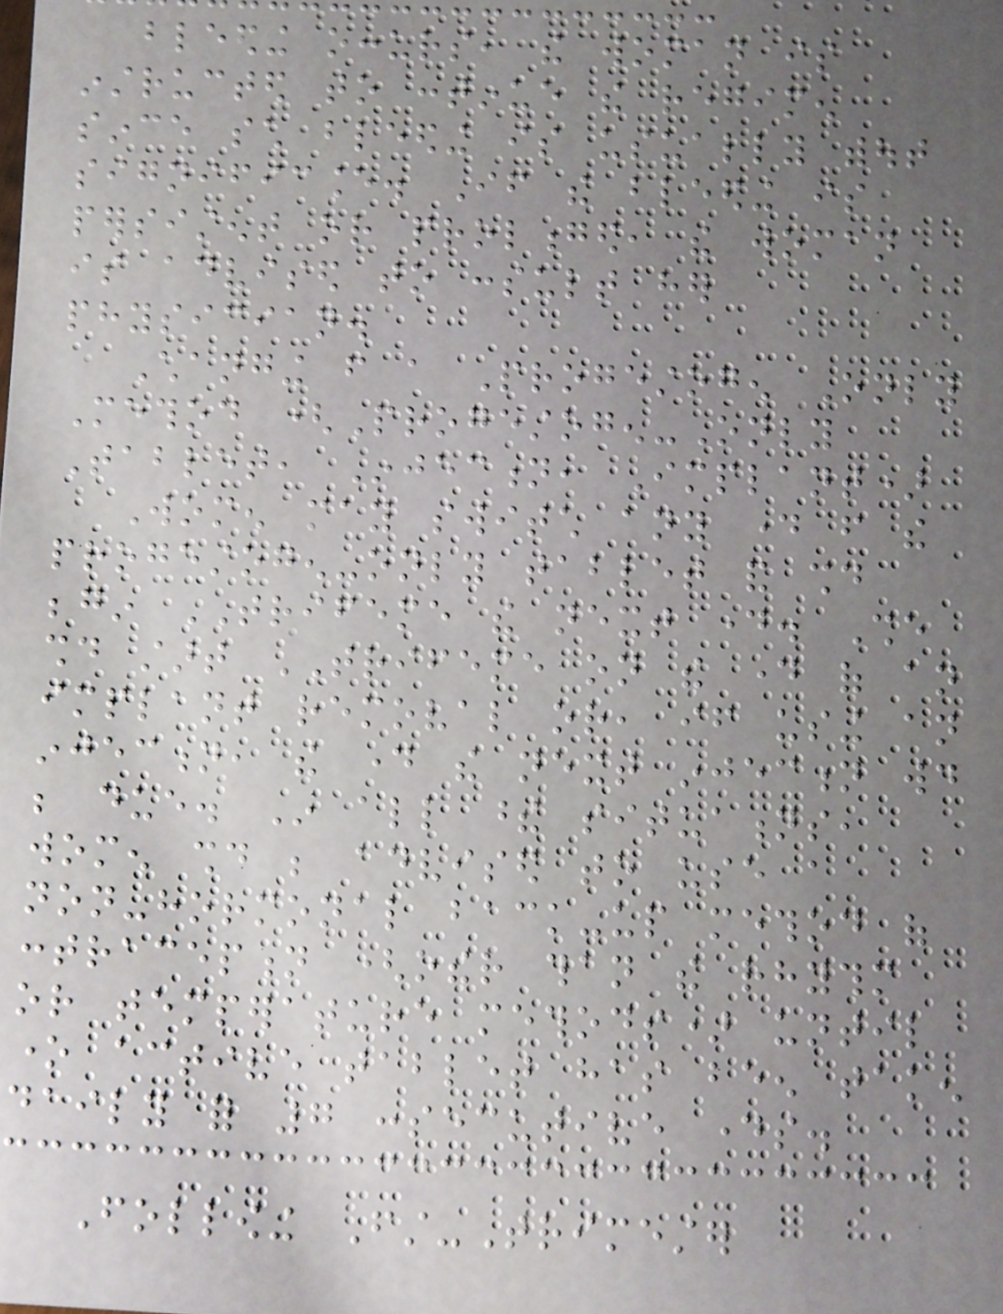bleeding occurs, the woman is
instructed to continue the regimen
since such bleeding is usually without
significance. If the bleeding is
persistent or prolonged, the woman
is advised to consult her
physician.
Changing from a Progestogen Only
Method (Progestogen-Only
Tablet, Injection, Implant)
Women may switch any day from the
progestogen-only tablet and should
begin TRIFEME the next day. She
should start TRIFEME on the day of an
implant removal or, if using an
injection, the day the next injection would
be due. In all these situations,
women should be advised to use a
non-hormonal back-up method of
contraception (other than the rhythm
or temperature methods) until
one active tablet has been taken
daily for 7 consecutive days.
Following First-Trimester
